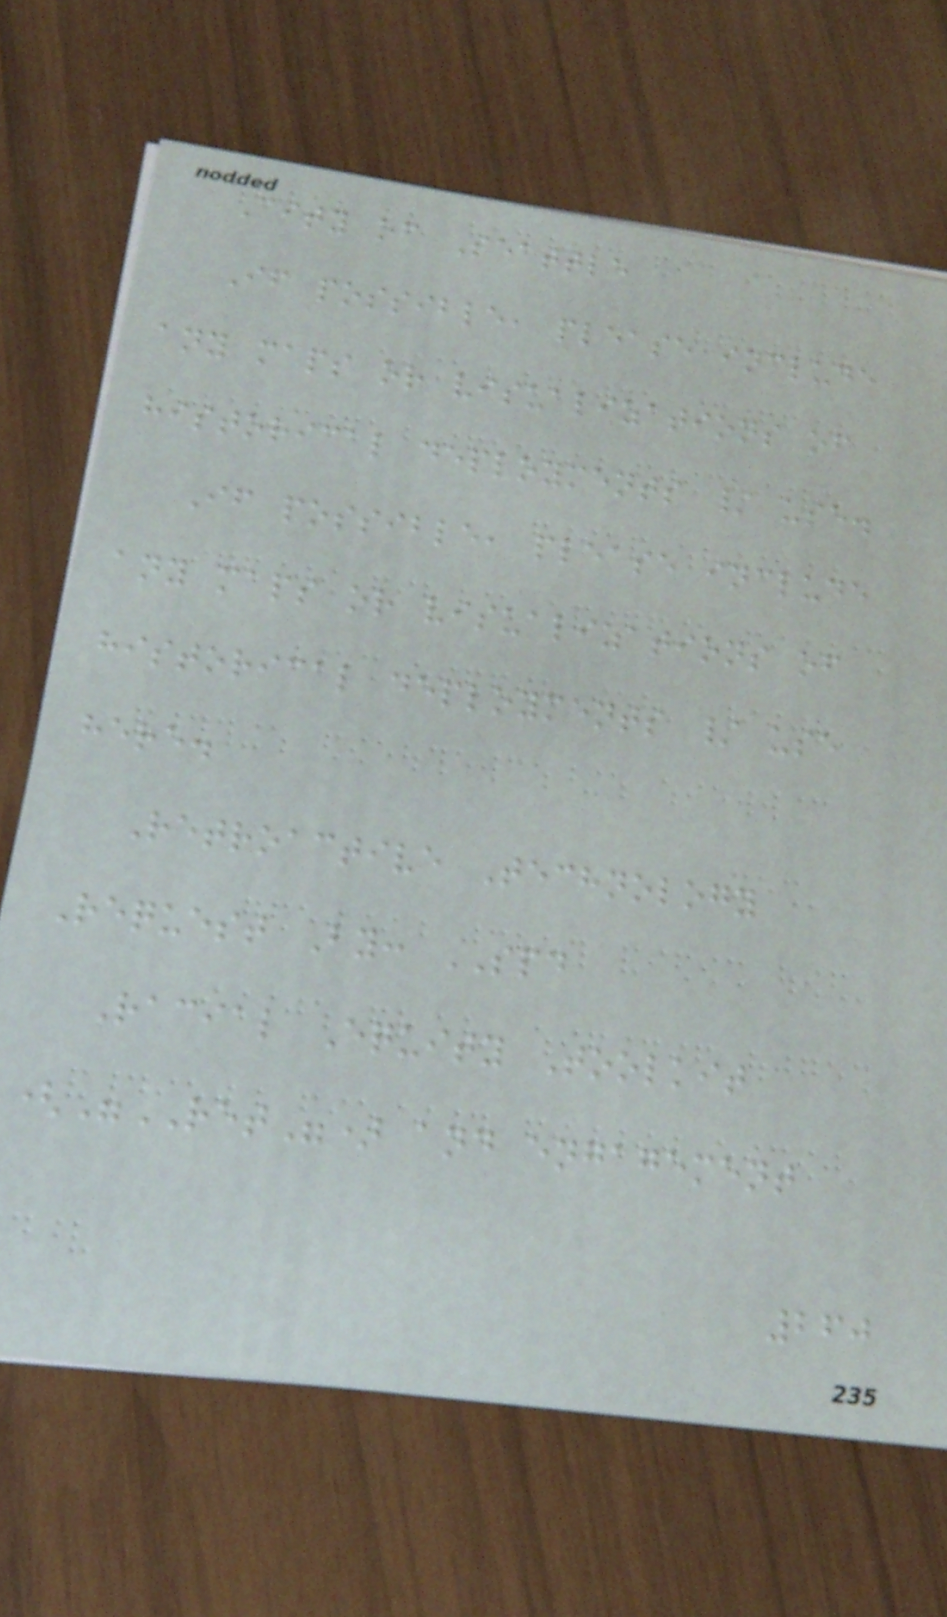City of Seattle
If possible, please include
any maps or visualizations of
historical deployments / use.
If possible, please include
any maps or visualizations of
historical deployments / use
here.
Retroactive Technology
Request By: SPD
Racial Equity Toolkit
("RET") and engagement
260
